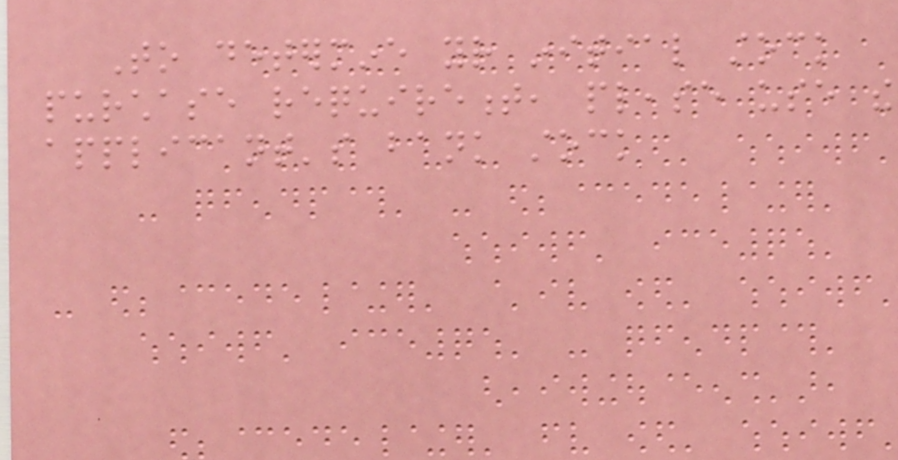To determine your initial stock
purchase requirement, please use the
applicant's bank stock
